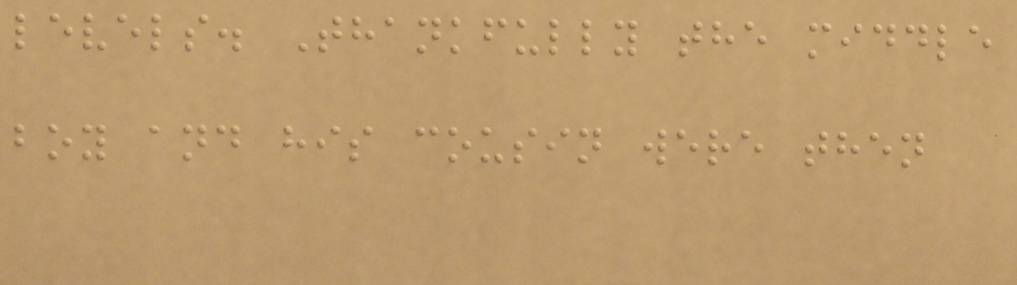levels. Thankfully the middle
boy and his cousin were then
